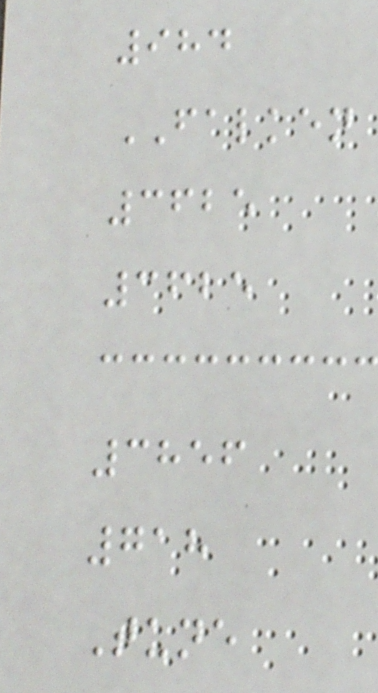984
FALKEN
3625
3625
3856
718
Tune
